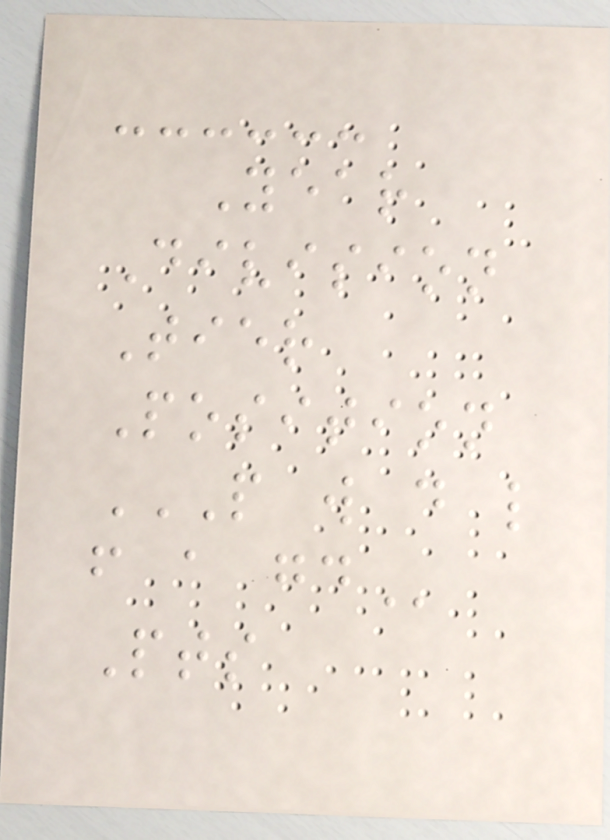Year
Division
Tier
Position
P W D L
F A GD
Pts
